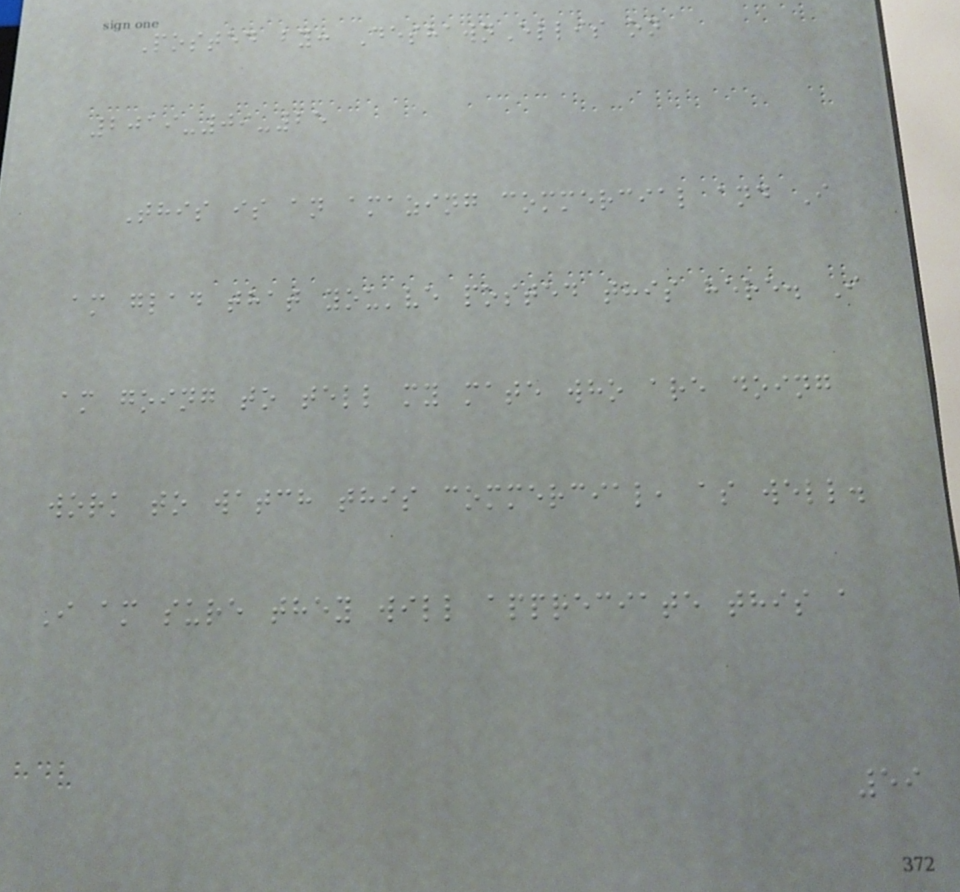Posted by: DeshawnEllis on
2019-09-25
This is an amazing commercial and I
am glad that you've posted this here. I
am going to tell my mate who are doing
work to watch this commercial, as well.
I am sure they will appreciate this a
59
